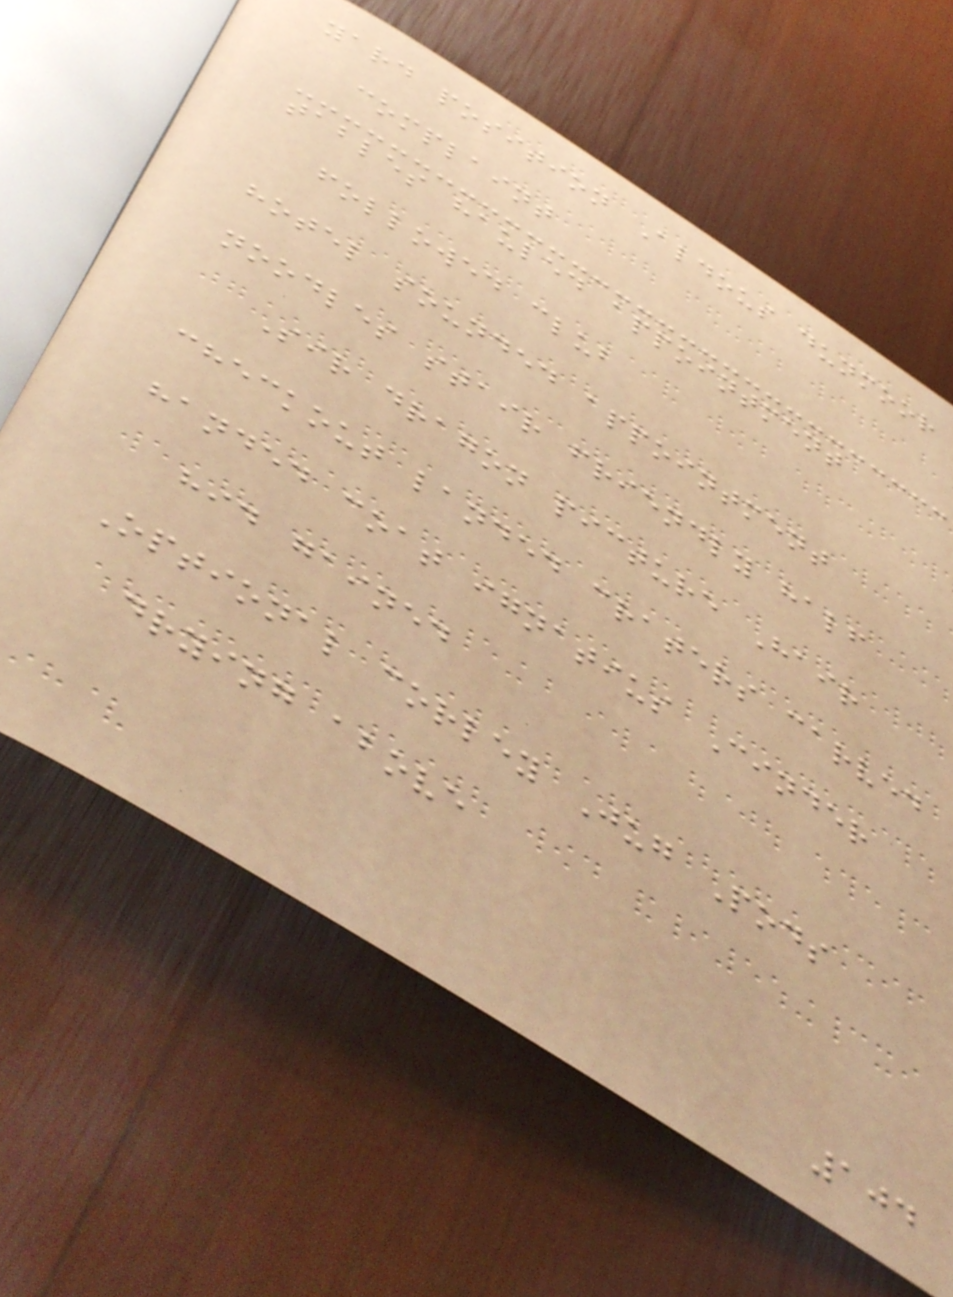yard position Aldous dunmoor
complaint
tables hauled appointment
followed club
hotel sounded appointment
noodles stair friendly half
Sir dragon picture Hair
checkout landed craters carved
handed coat ignatius Cinder
hid gained
Optional corley Jug Pods
drying above
104
